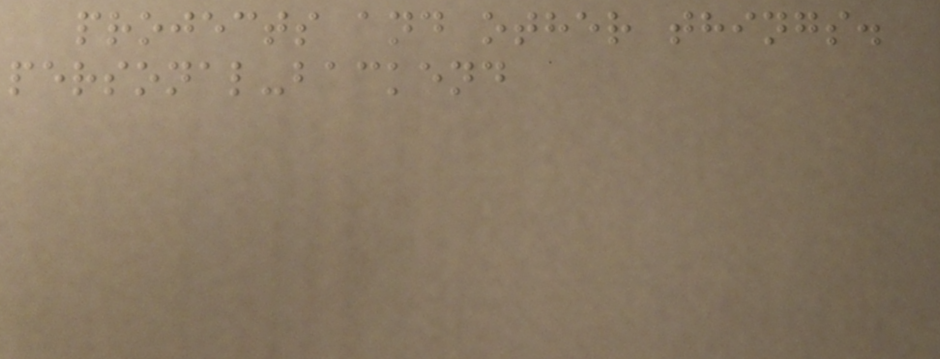projects and other things.
personal-backend
